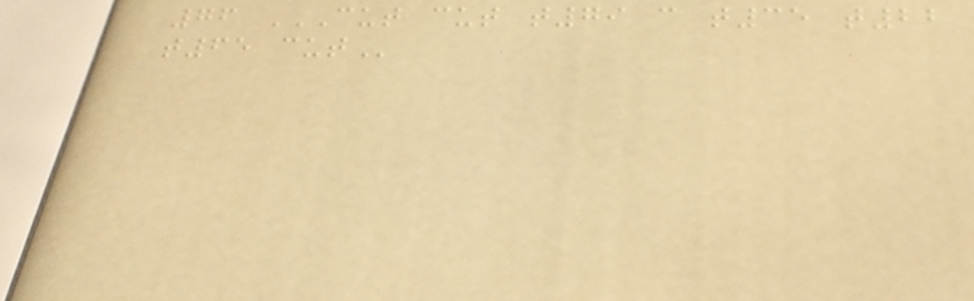76 CUT CUT T79 C T35 T22
T65 CUT
